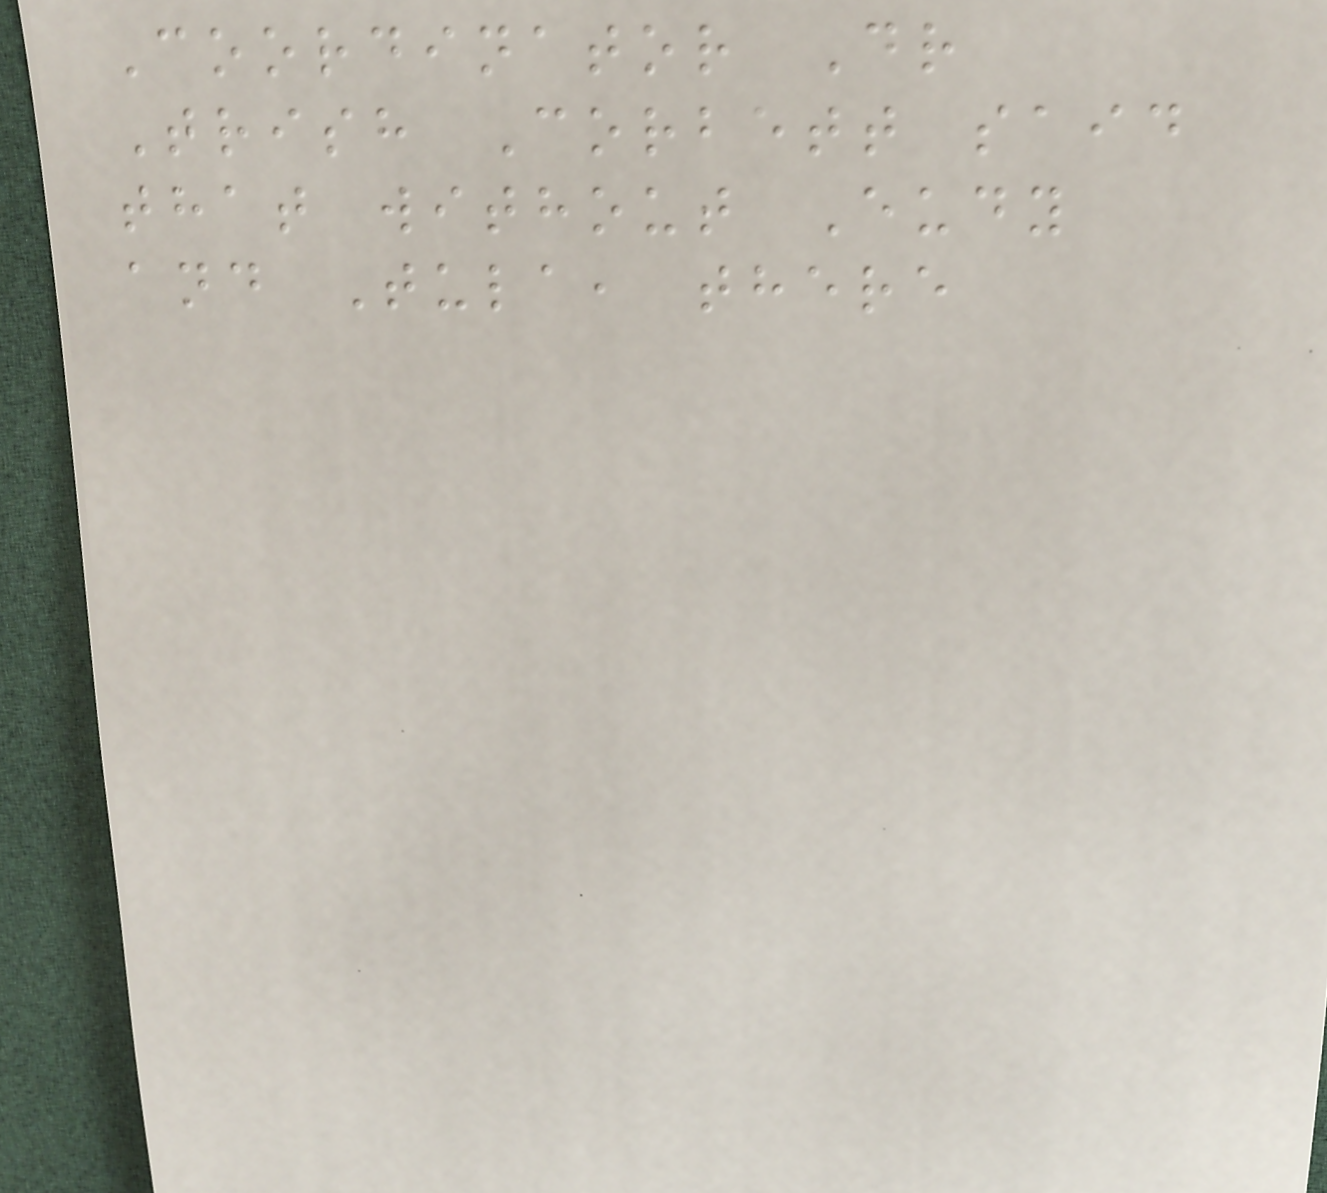Coordinator Dr
Trish Corbett said
that without Eudy
and Tula, there
